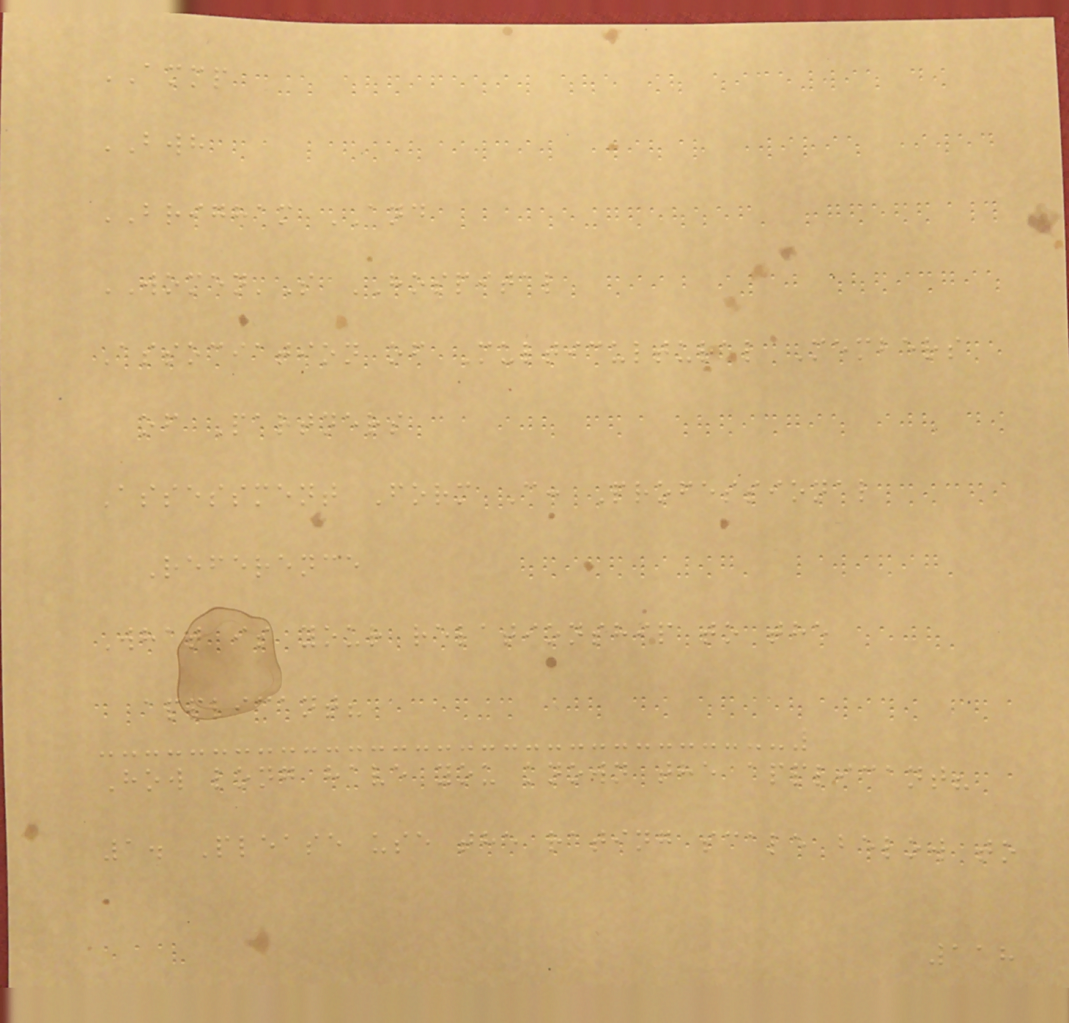AMMP
BWH
BRIGHAM AND
WOMEN'S HOSPITAL
Association of Multicultural Members
of Partners
Assessment Form C: Professional
Reference
What is your relationship to the
applicant?
How long have you known the applicant?
1. Please use the rating scale below to
118
